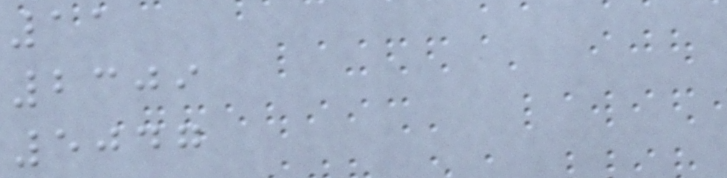11
2309
5047
